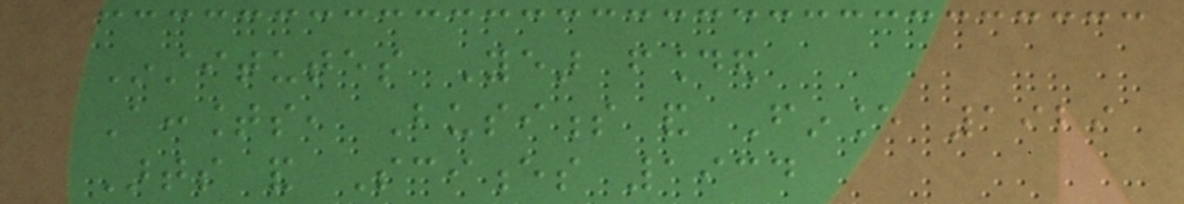Institutes Year founded
Accounts, Business and Finance 1929
Arts and Sciences 1934
